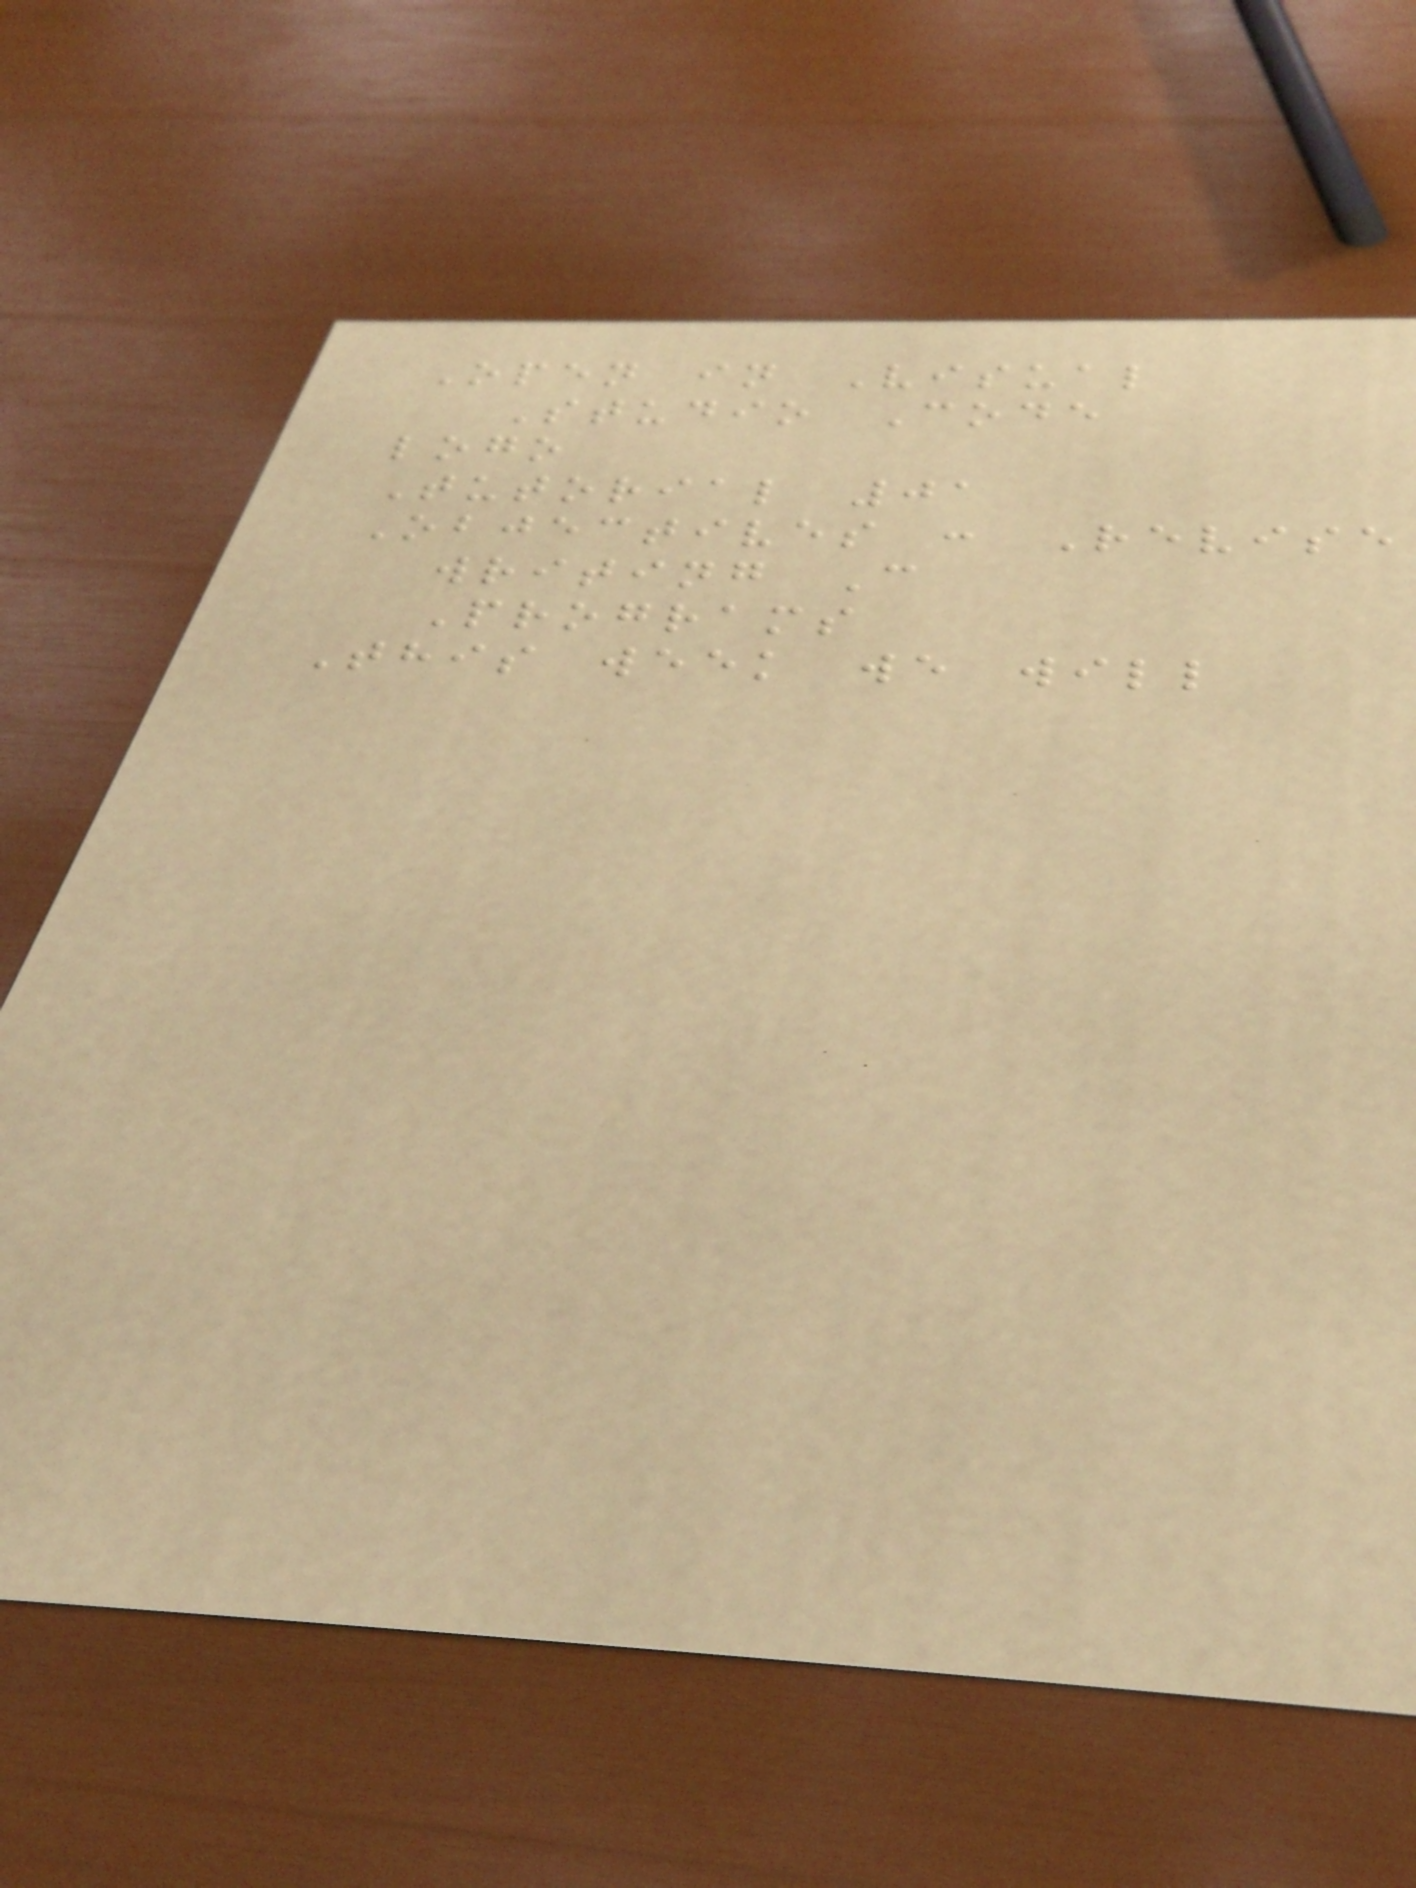Open in Visual
Studio Code
logo
Tutorial 01
Objectives : Revise
writing C
Programs
This week we will
